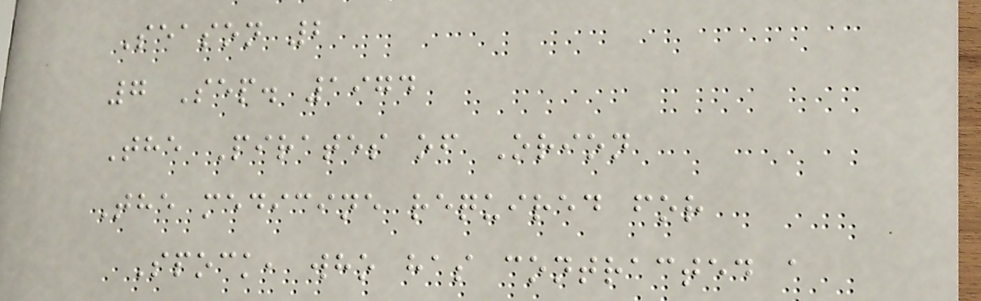Season 2
7 Sep. 1974
The Pirates of Orion
The medicine required for
Spock, who has contracted a
